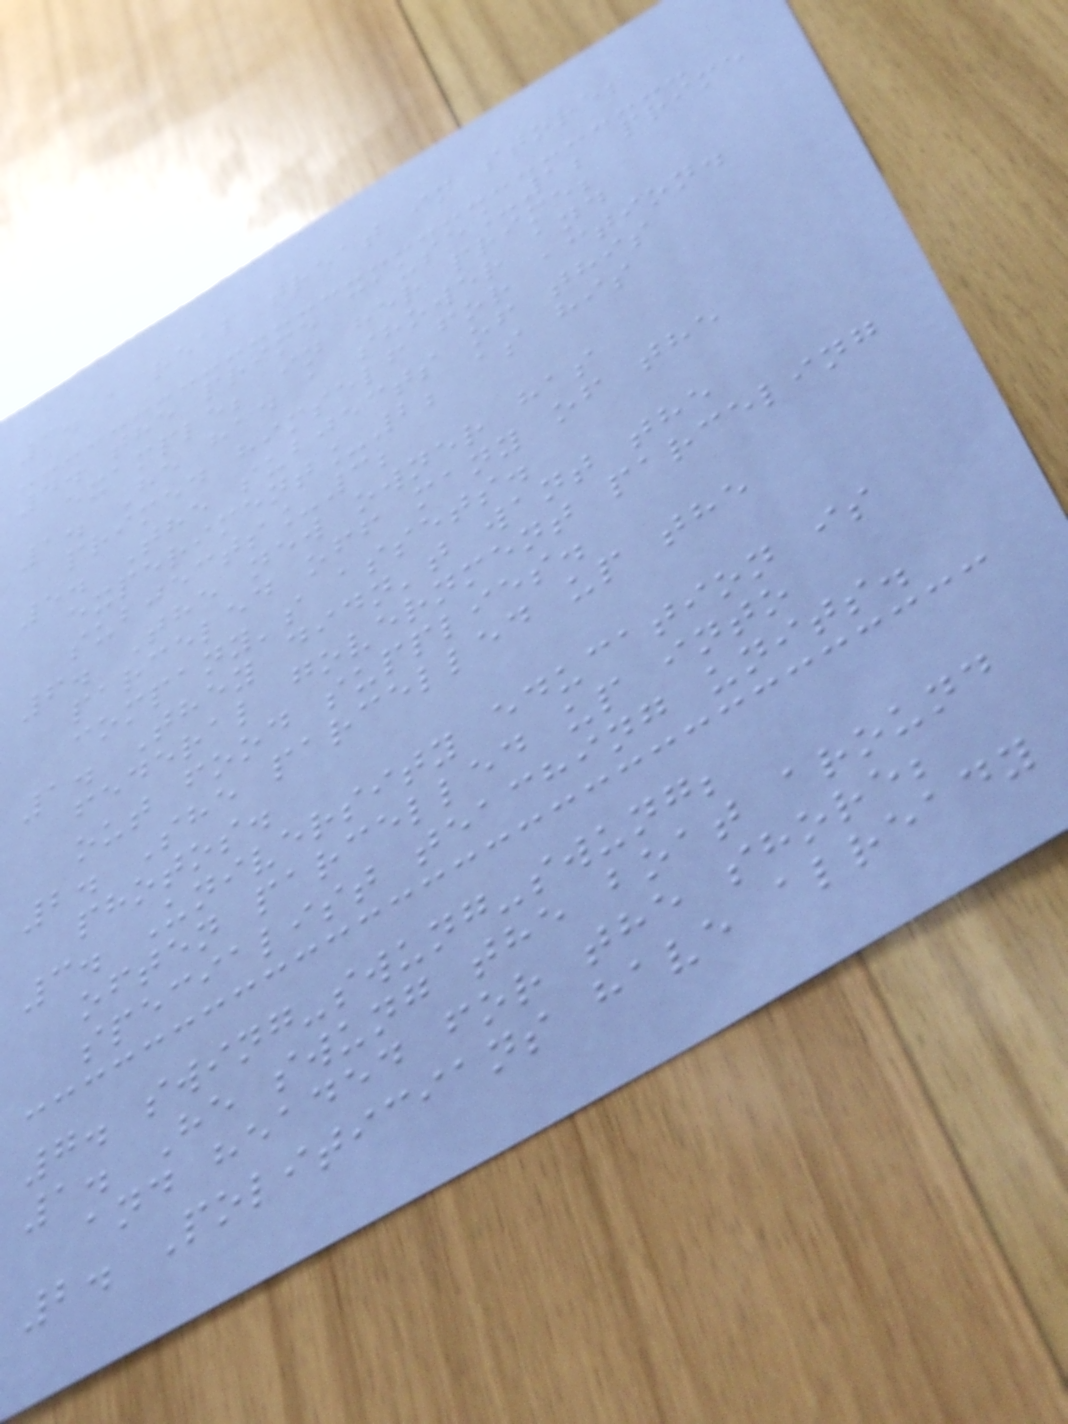3. a real treat in store;
4. the prime cause_1; prime
example; in her prime;
1. He had a shower and
primed himself for action.
5. The subjects of this
experiment_2; as his
subjects_3;
6. The new owner has
parceled off many of the
company's assets.
1. They didn't want the
federal government parceling
out food supplies.
2. She parcelled up the
photos.
3. University education is
often parcelled up into
specialist teaching units.
7. swing-swung-swung;
1. He swung the boat around
and headed for the shore;
2. Politicians have already
